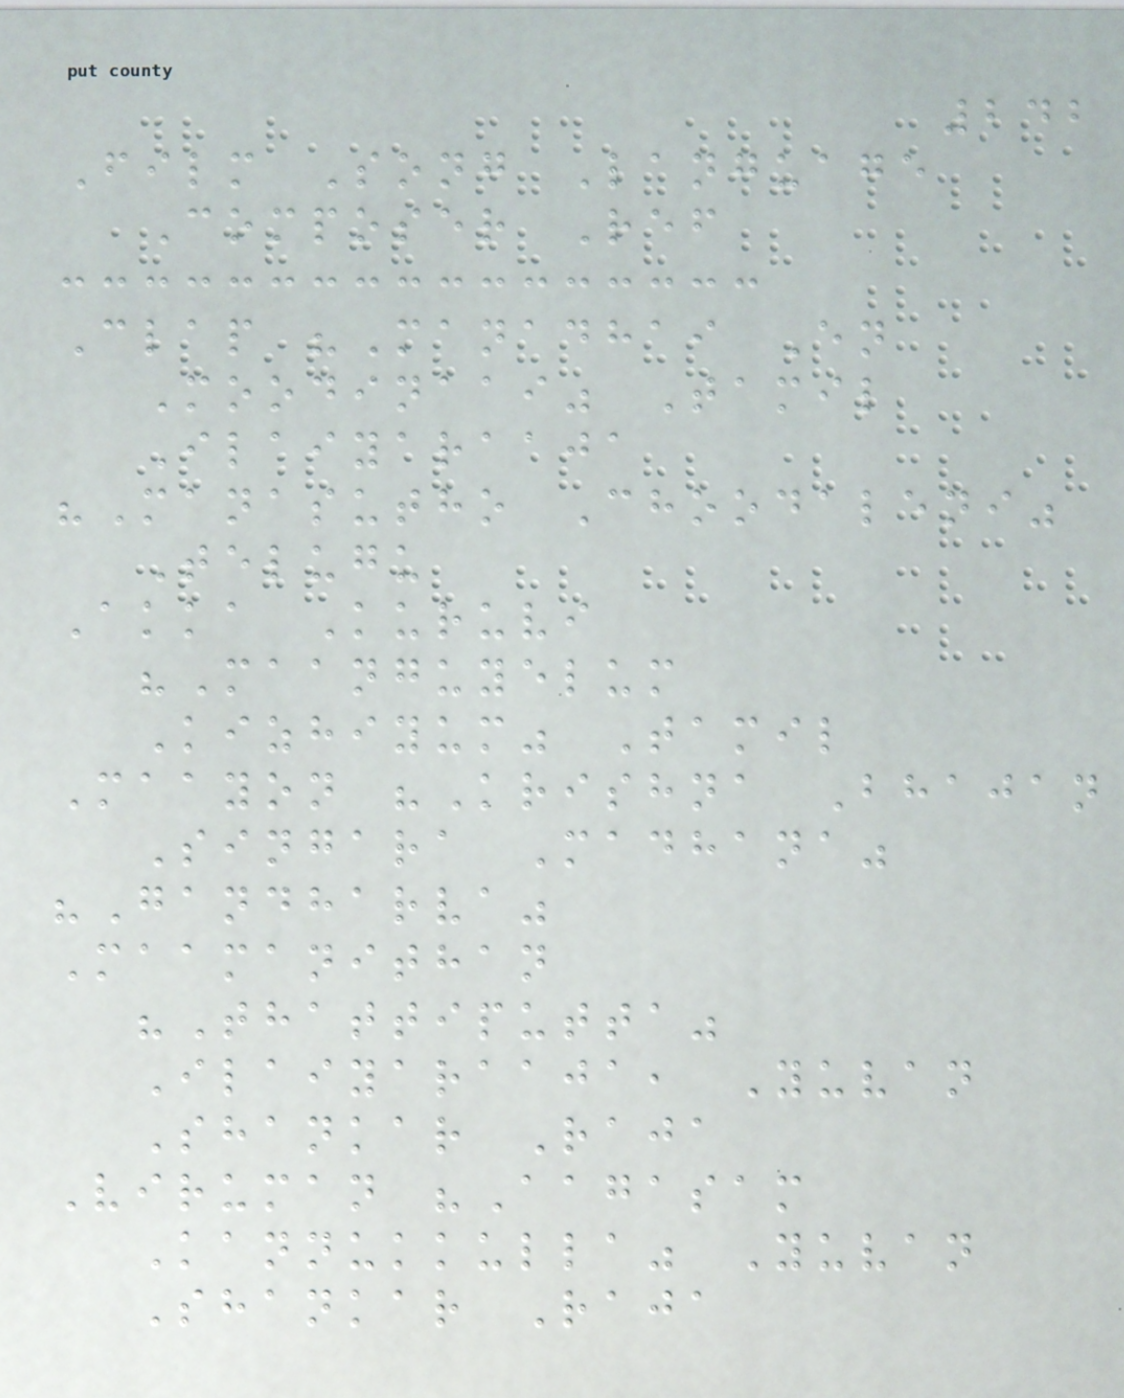242
Film Song Language
Composer Ref
Clap "Manadhai En
Moodinaai" Tamil
Ilaiyaraaja
"Manasutho Choodaleni"
Telugu
Akka Kuruvi
"Maanguyelum
Kizhiyum" Tamil
Maayon "Krishna Bhajan
Singara Madhana"
"Gandharva"
Maamanithan
"Thattiputta"
Ilaiyaraaja, Yuvan
Shankar Raja
Viruman "Aagasam
Kannukkulla" Yuvan
Shankar Raja
